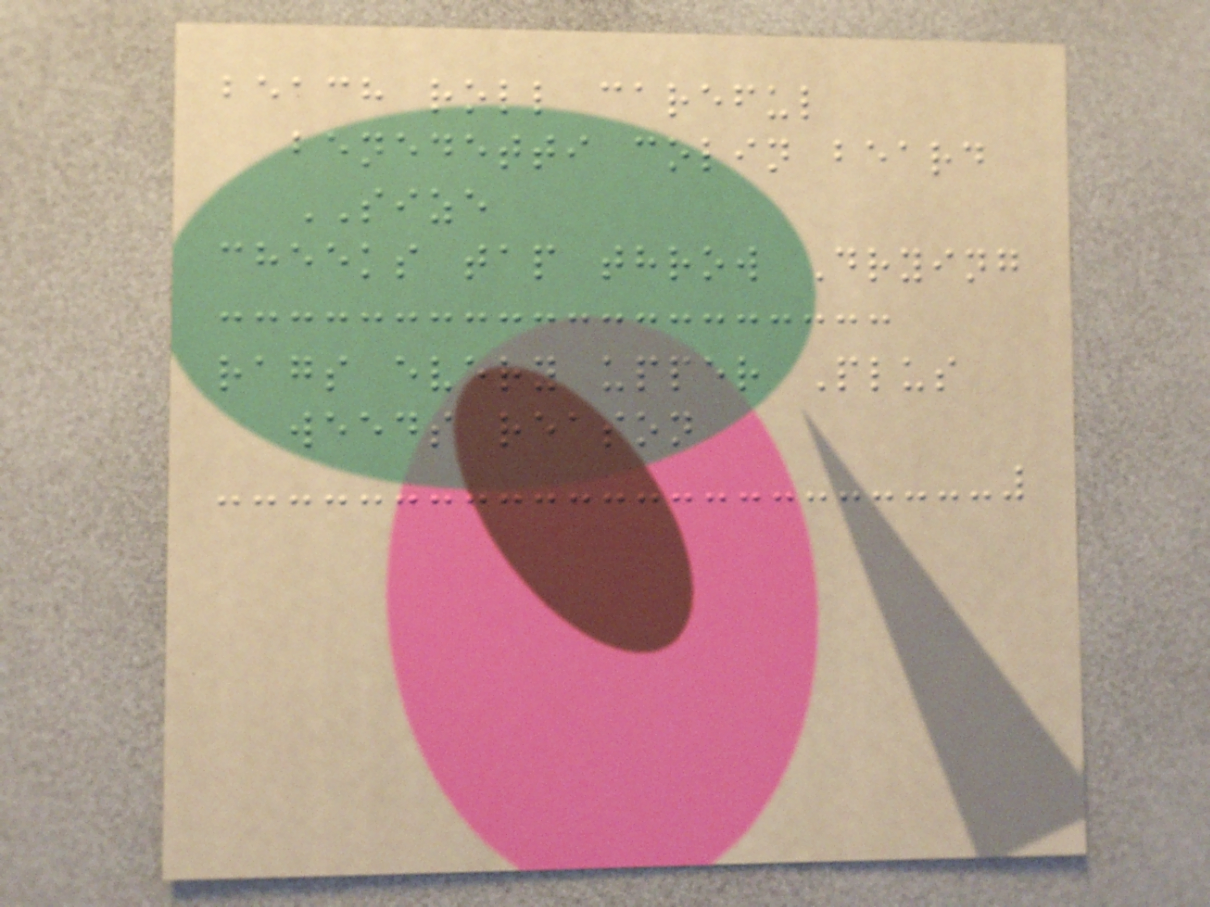beach roll careful
benedetti colin beard
SIZE
cheeks tap throw Drying
rags every upper Plus
weeds reason
